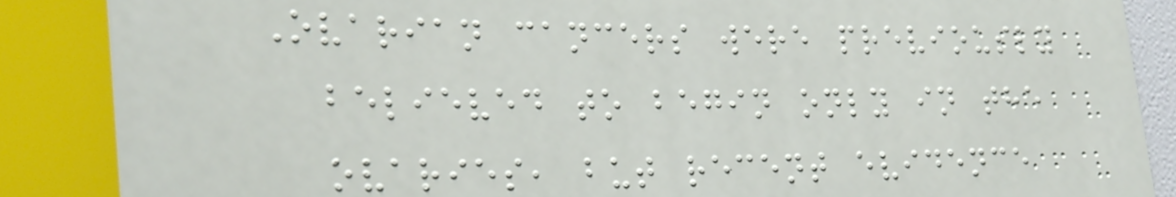Ovarian cancers were previously
believed to begin only in the
ovaries, but recent evidence
